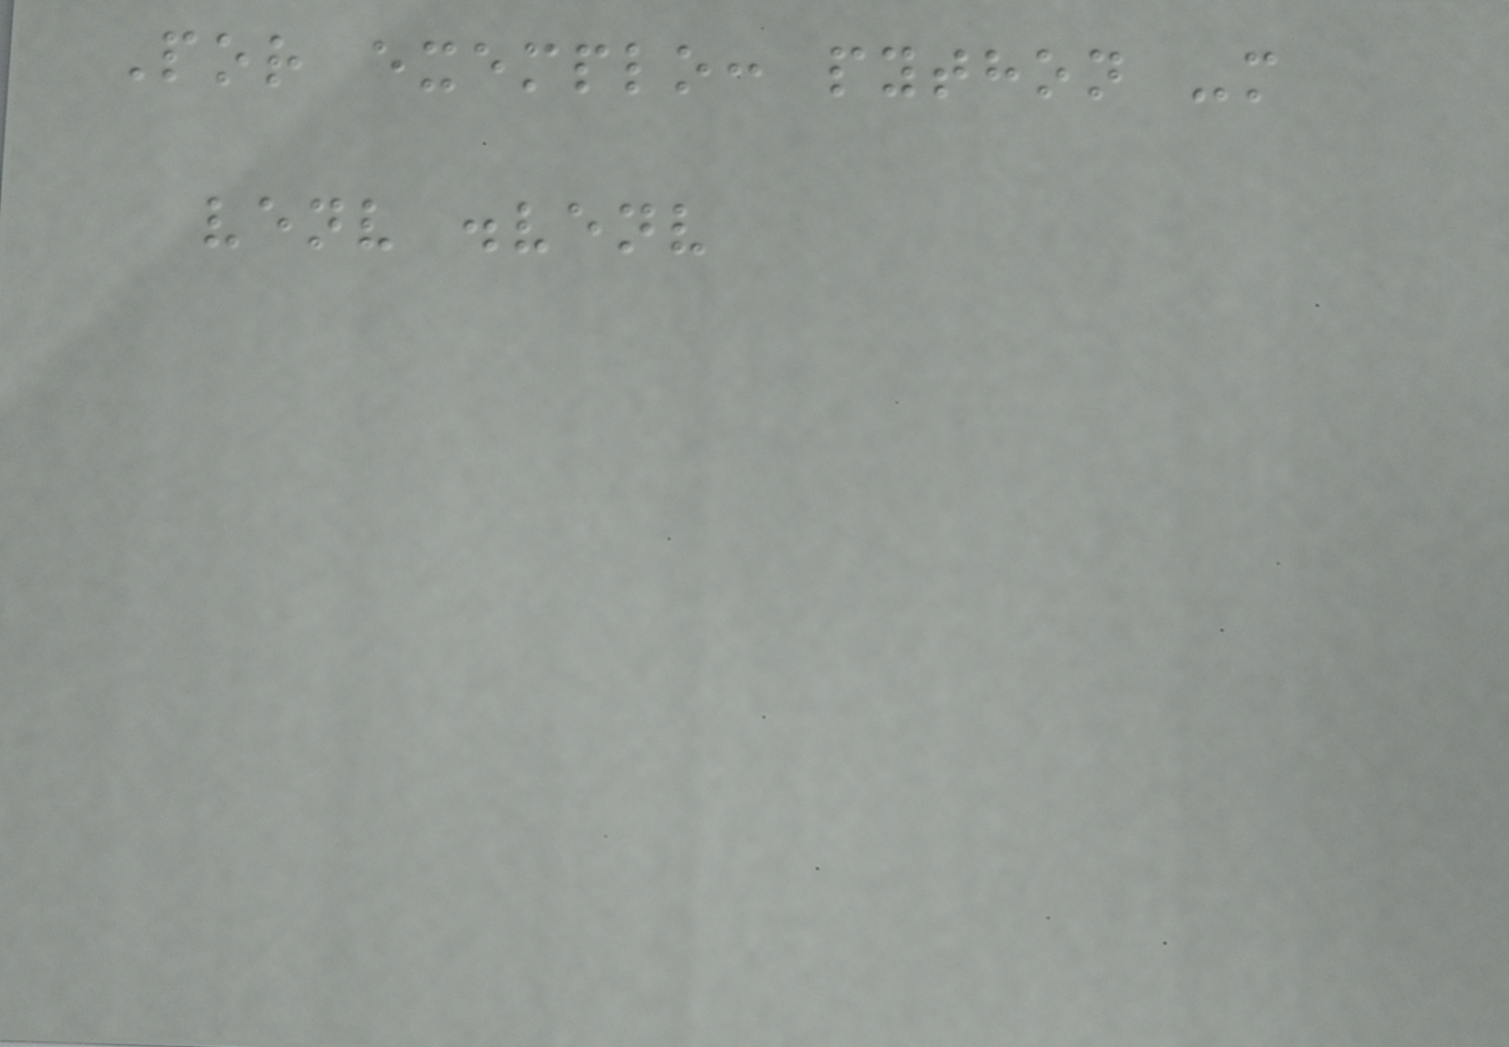Por exemplo: python -m
venv .venv
